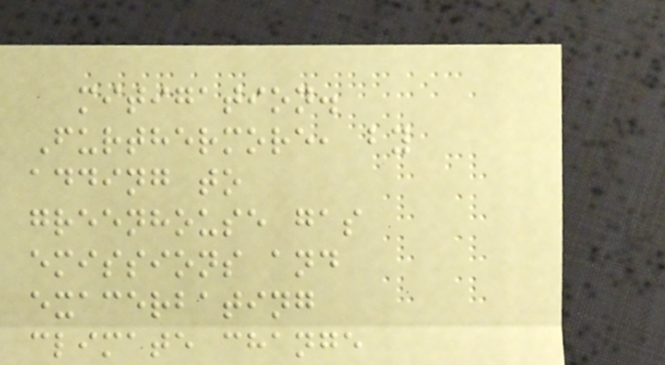mitigation.
Furthermore, by
adding to
greenhouse gas
emissions and
exacerbating
climate change
